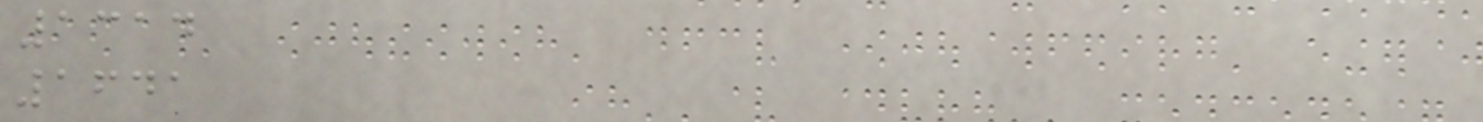1314
1641
